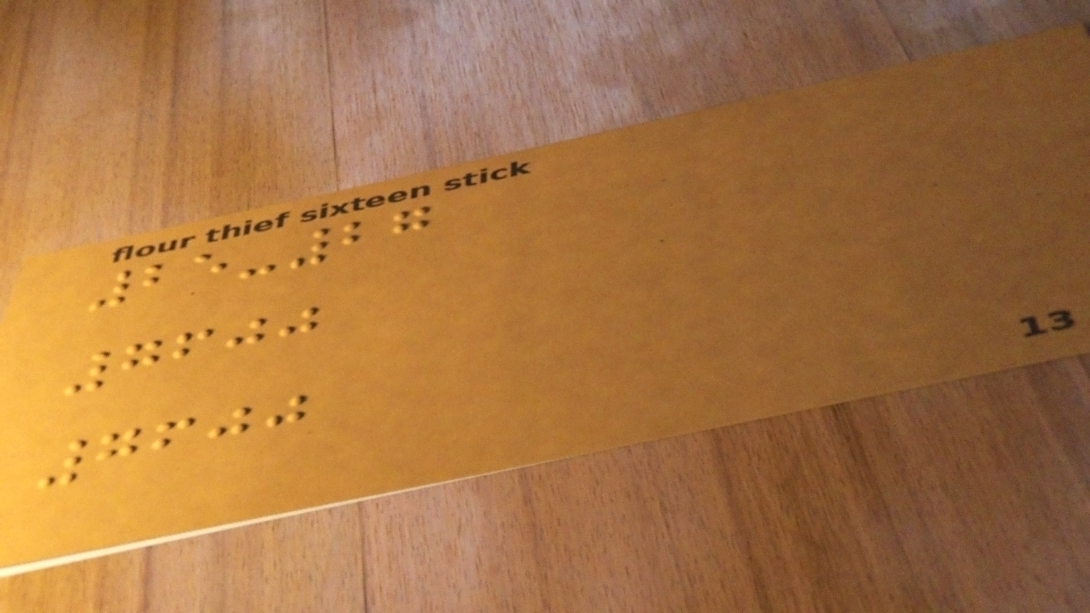25-27
7600
7600
